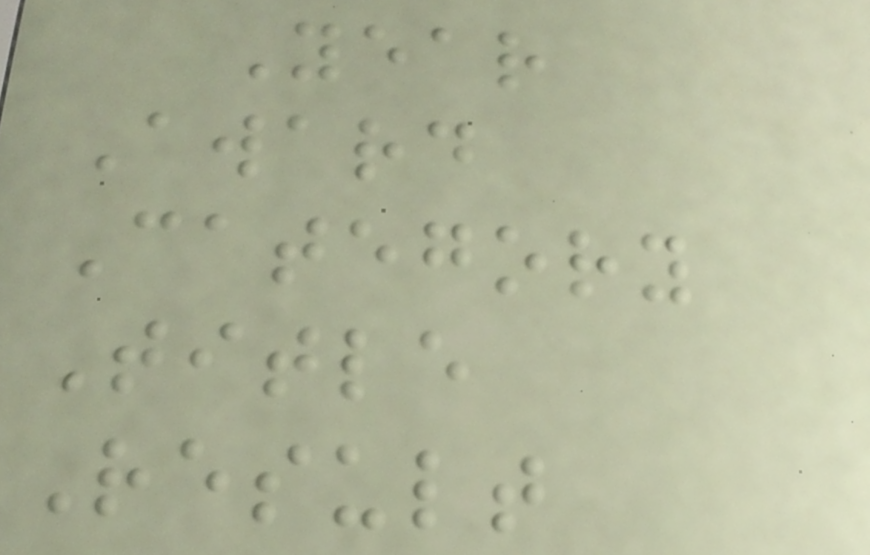Year
Award
Category
Title
Result
